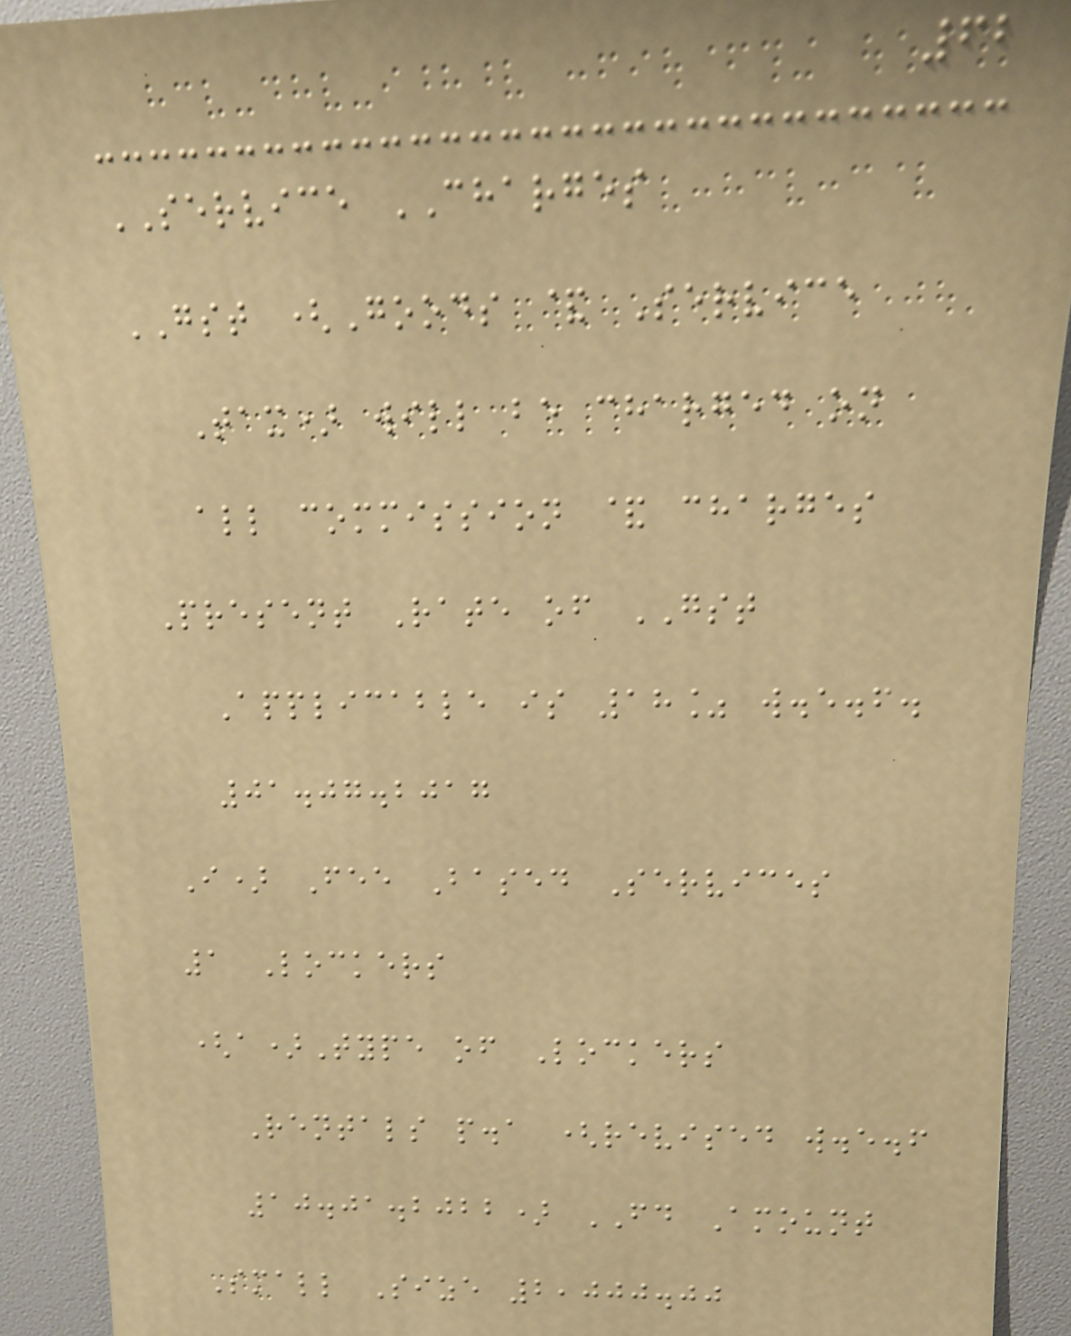62
SERVICE CHARGES
GST (Goods & Service
Tax) will be charged on
all commission & charges
Present Rate of GST
Applicable is 18% w.e.f.
01.07.2017
I) Fee Based Services
1 Lockers
(a)Type of Lockers
Rentals p.a (revised w.e.f
10.01.2022) FD Amount
Small Size 2,000.00
